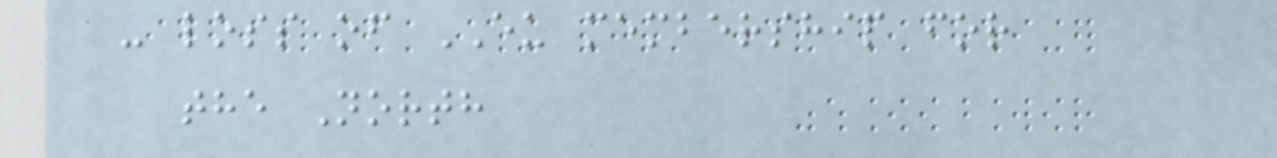- loss of EU membership for
the North
